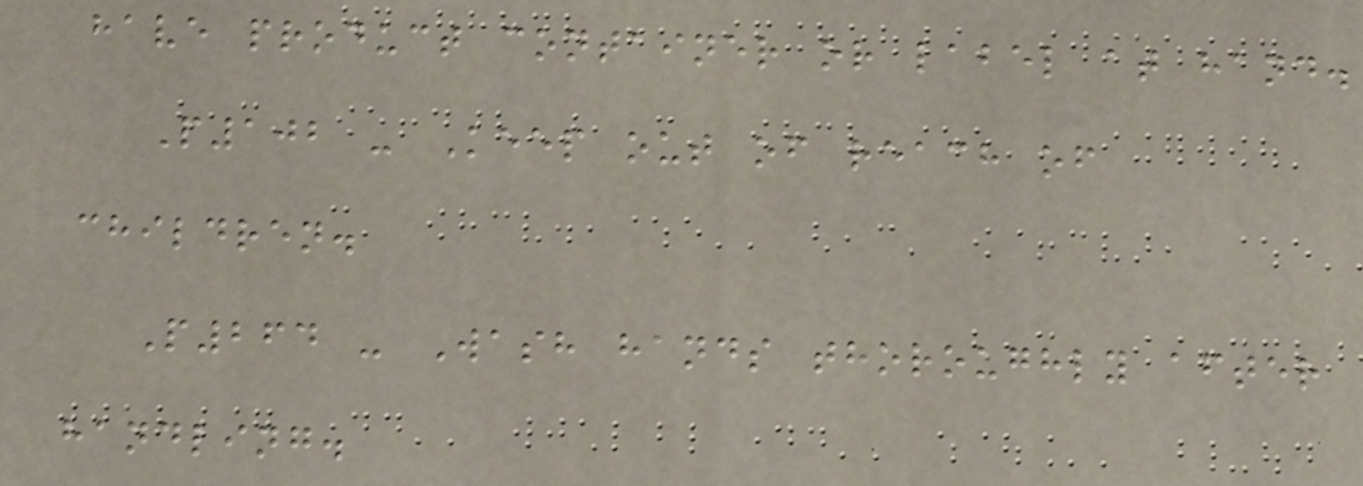have product container or label at hand.
P102 - Keep out of reach of
children.
P264 - Wash hands thoroughly after
handling.
